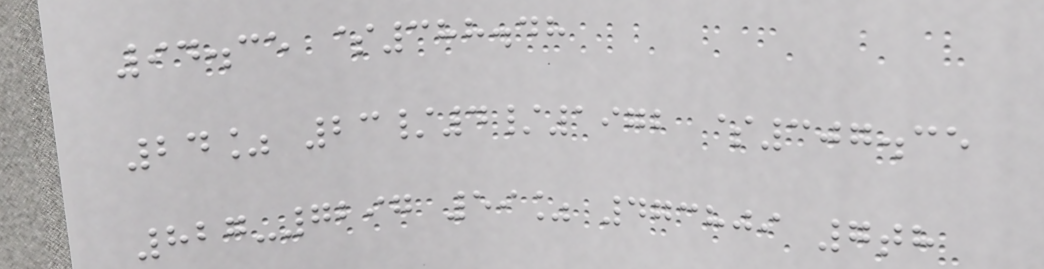94.35 $388.48
24% 23/4/1972 $307.35
827-7297 59% 473809 7th
